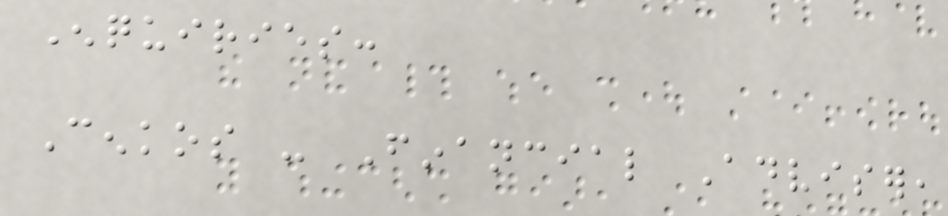Enquiries:
Cenkos - Financial Adviser,
